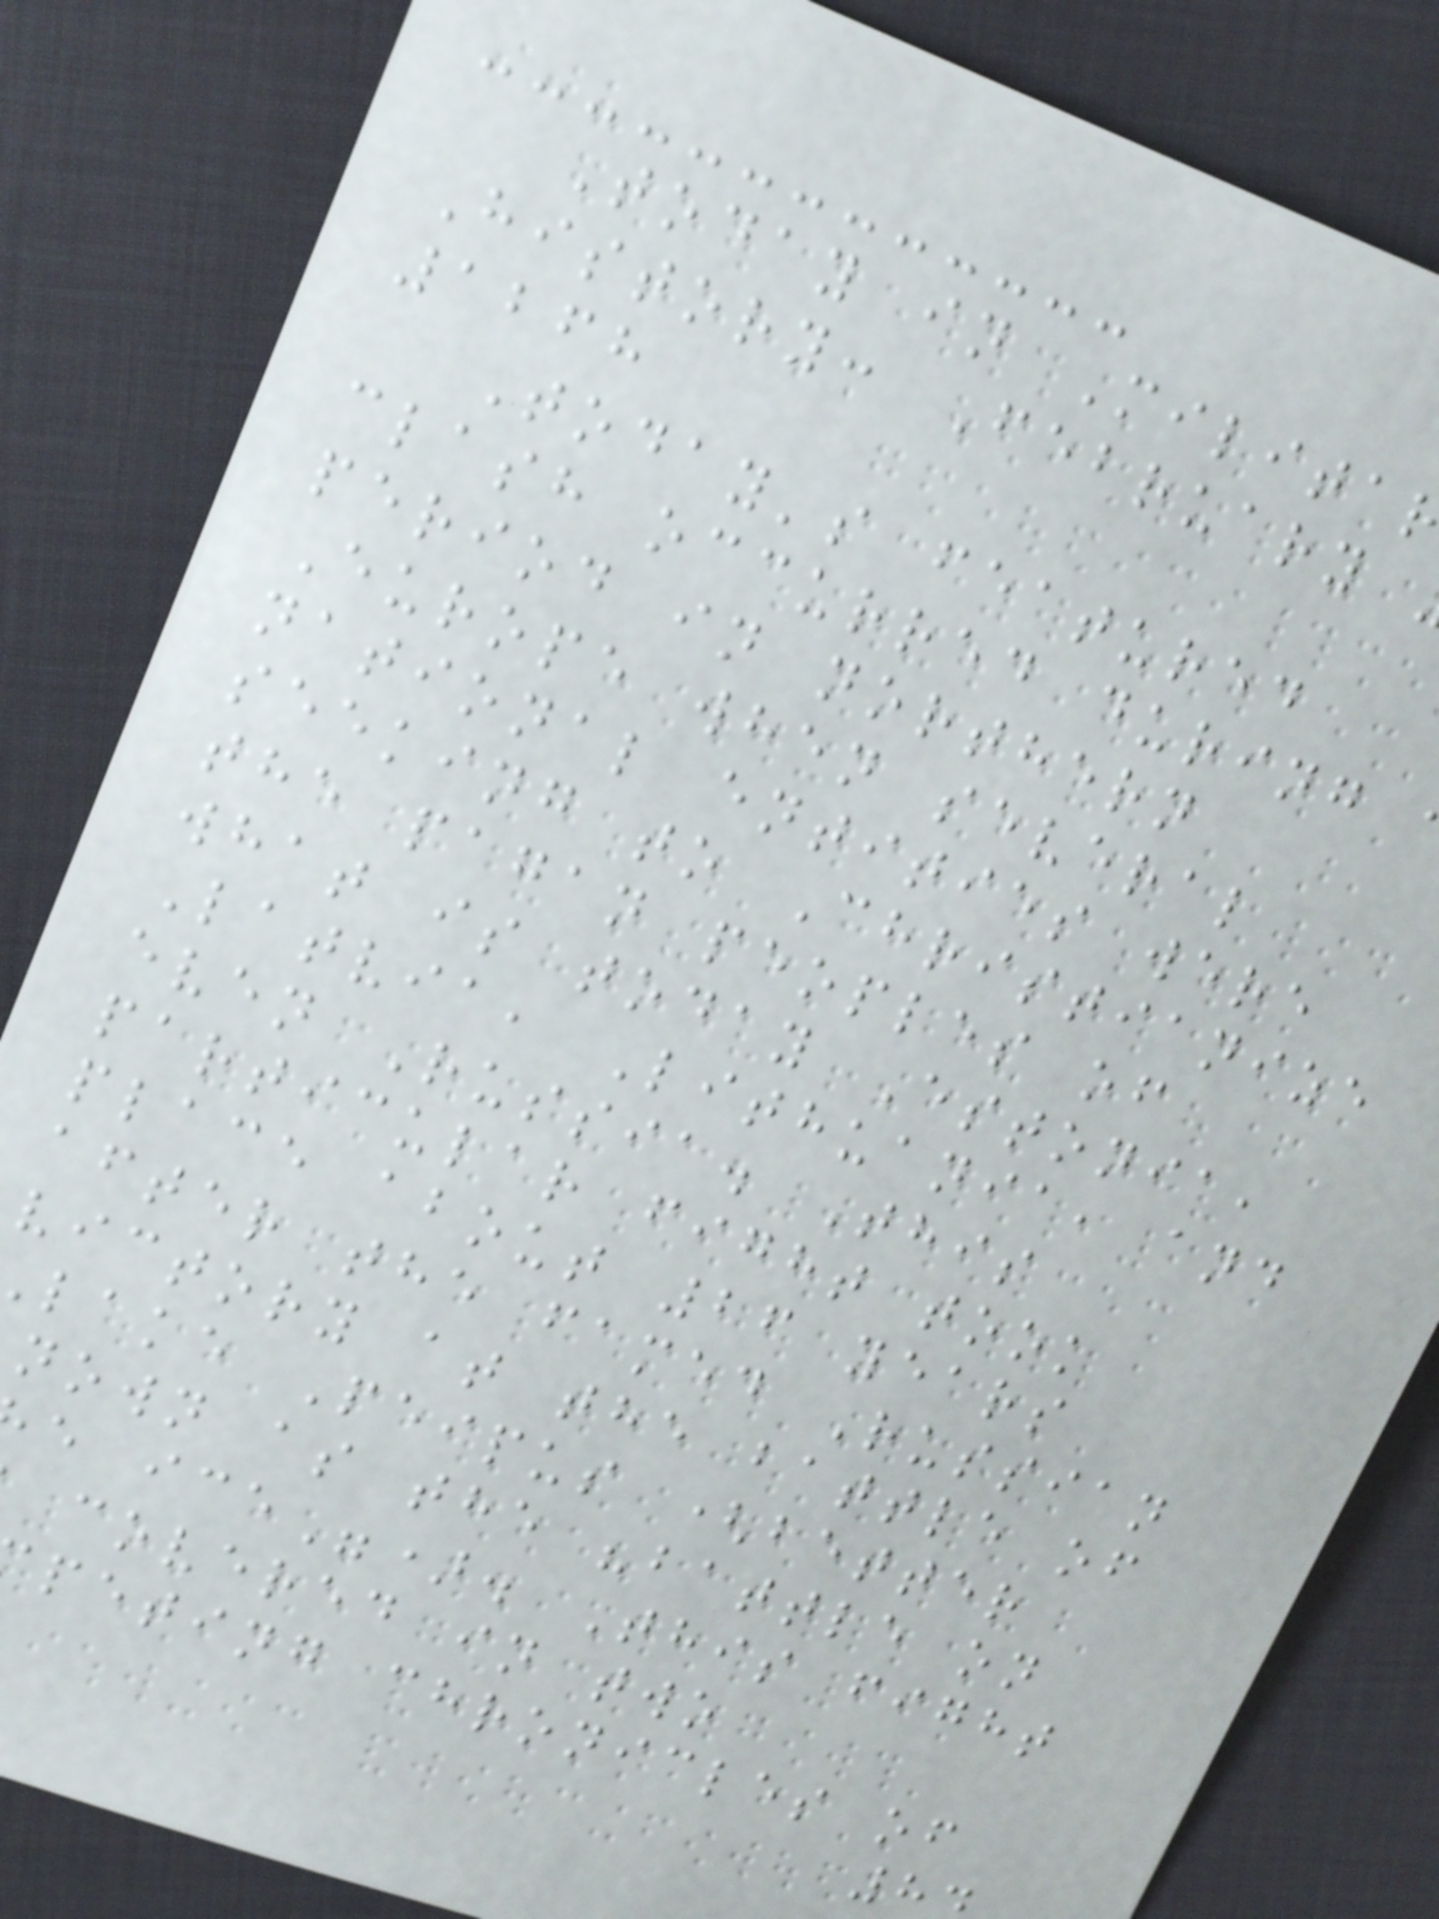Today in Milita
History: February
1268
Today's featured
clash occurred during
period in northern
Europe when several
national entities were
seeking to Christianize
the pagan peoples of
what is today Estonia,
Latvia, Lithuania, and
even Russia. This
particular fight took
place about 26 years
after the famed Russian
victory at the battle of
lake Peipus (better
nown as the "battle on
e ice"). This fight
covered in two
peting chronicles of
